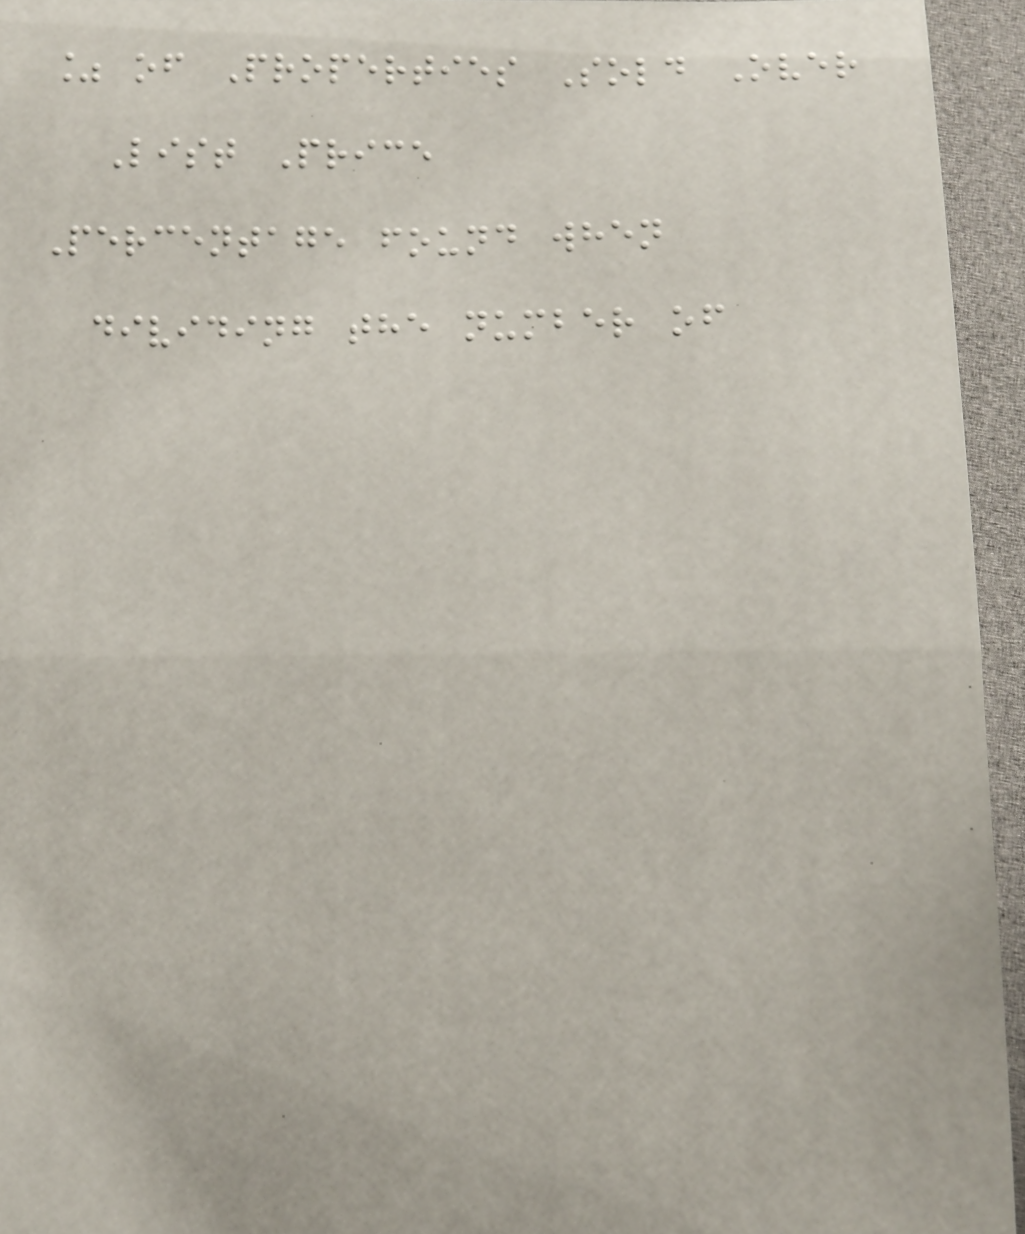% of Properties Sold Over
List Price
Percentage found when
dividing the number of
